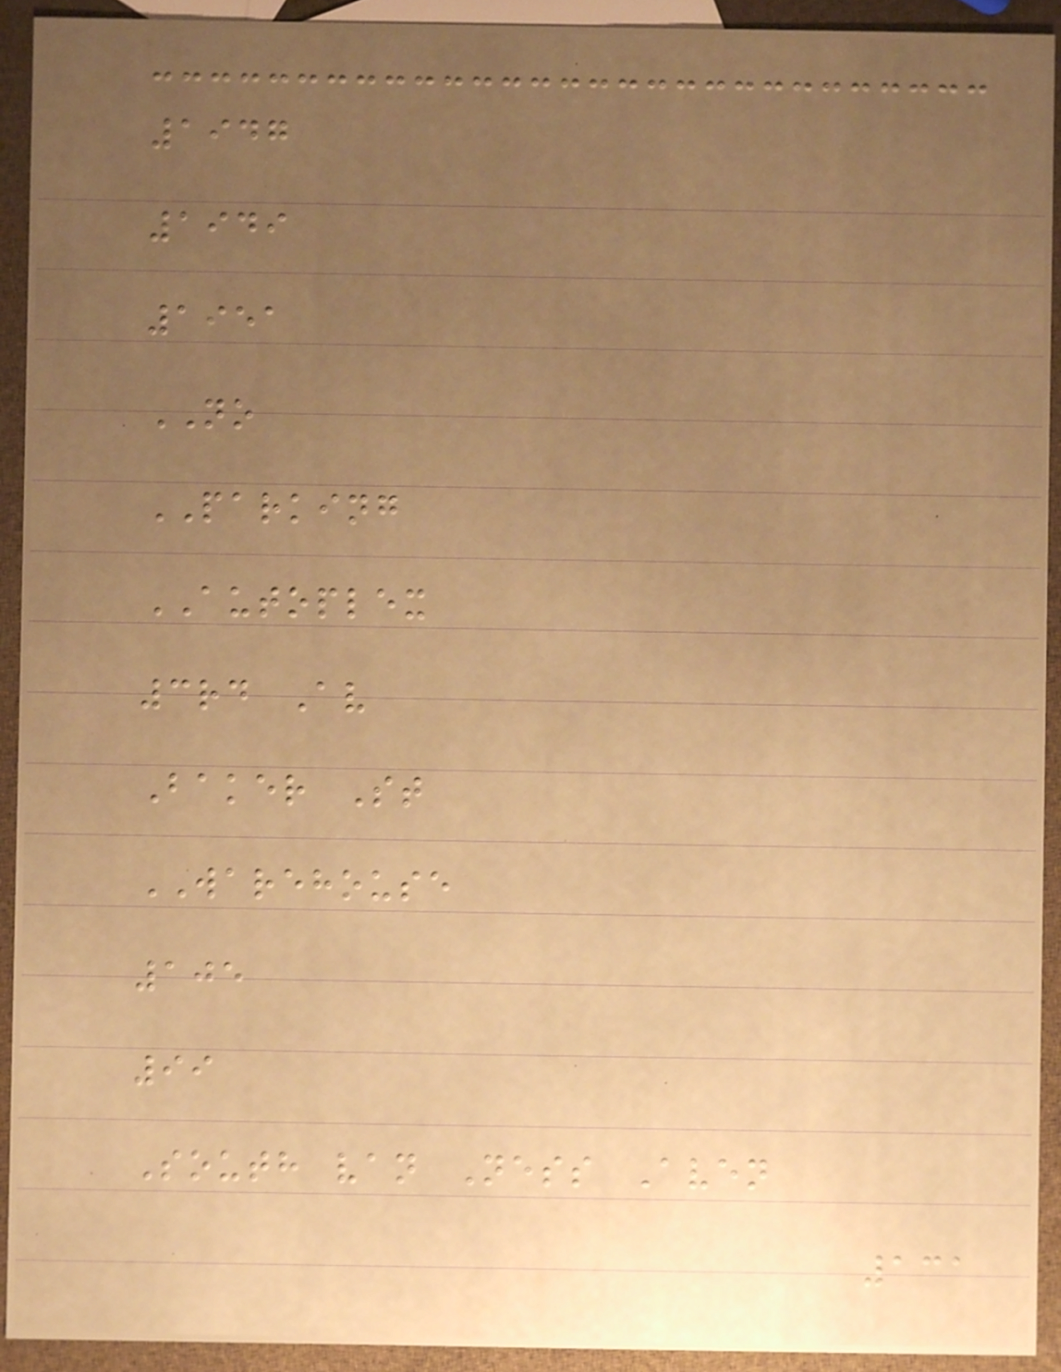1947
1949
1951
NO
PARKING
AUTOPLEX
3rd Av
Baker St
WAREHOUSE
105
99
South van Ness Aven
131
